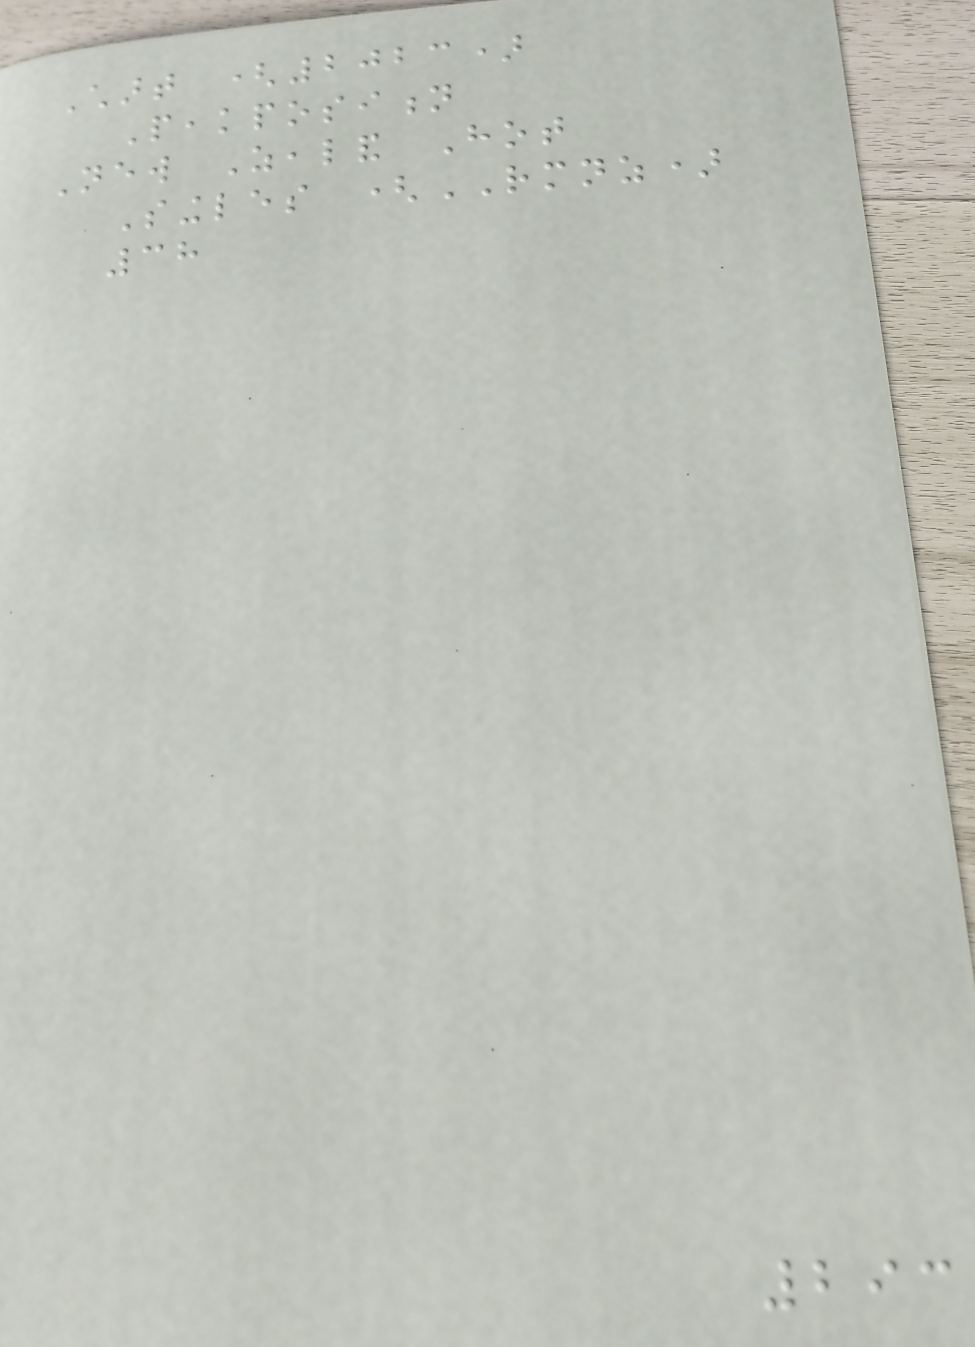Chart (2023)
Peakposition
New Zealand Hot
Singles (RMNZ)
38
293
